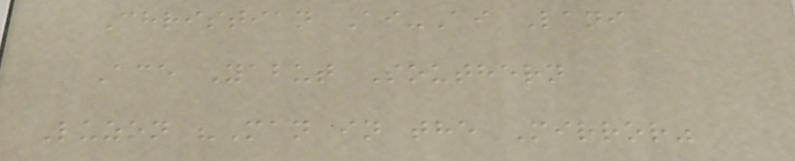Christian Ai-Ai Lani
Ace Yabut Southern
Luzon "Man in the Mirror"
